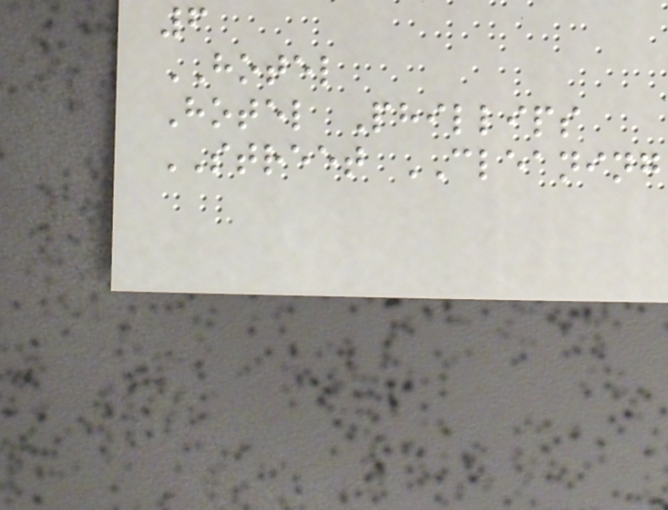6
HOTEL
Hotel Phillips
STREET CLEANING
